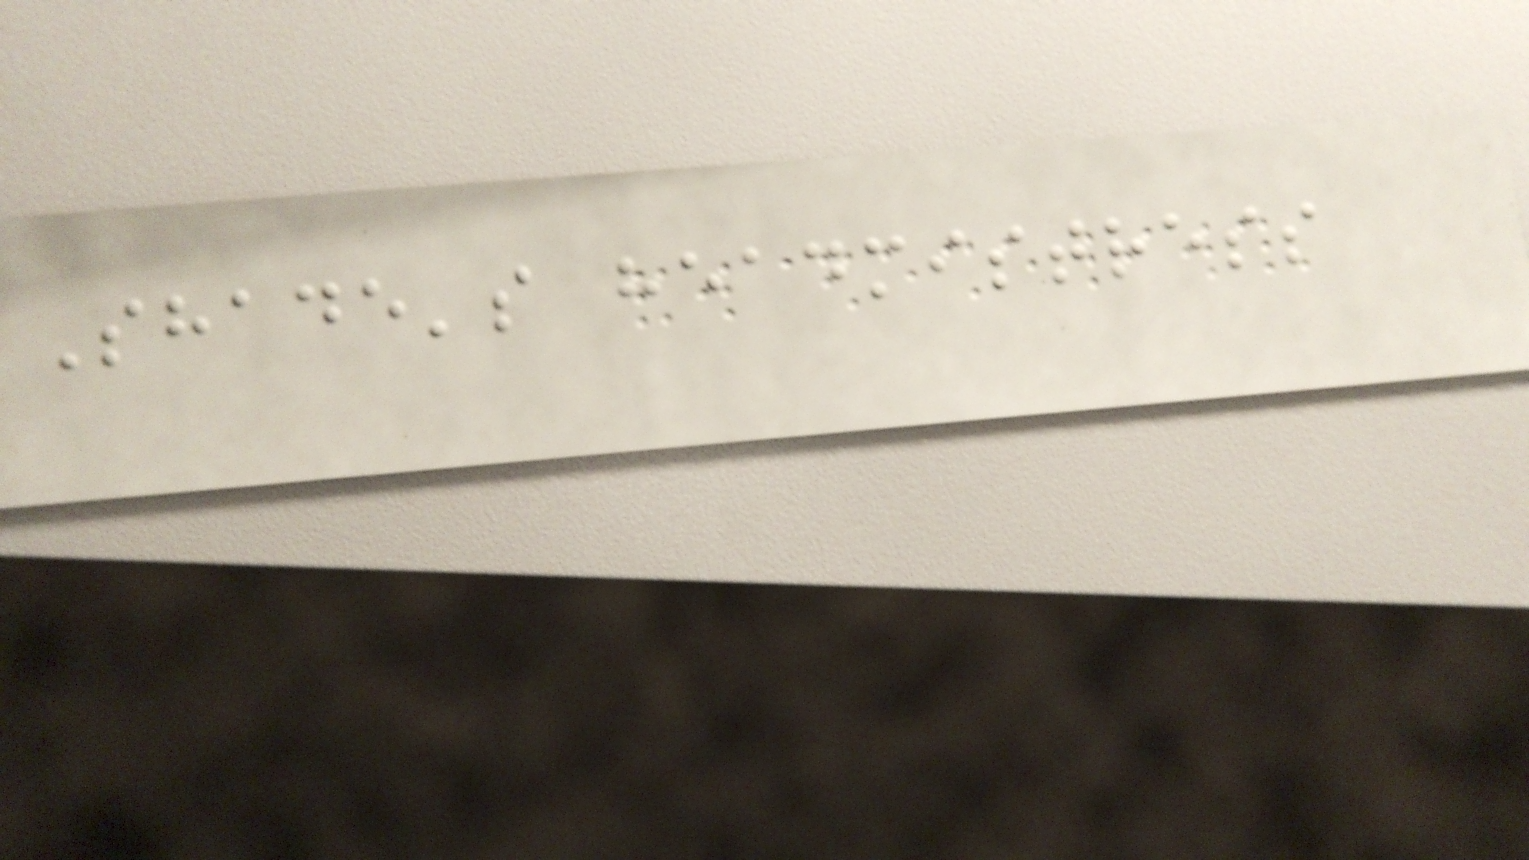Shade's headmistress
